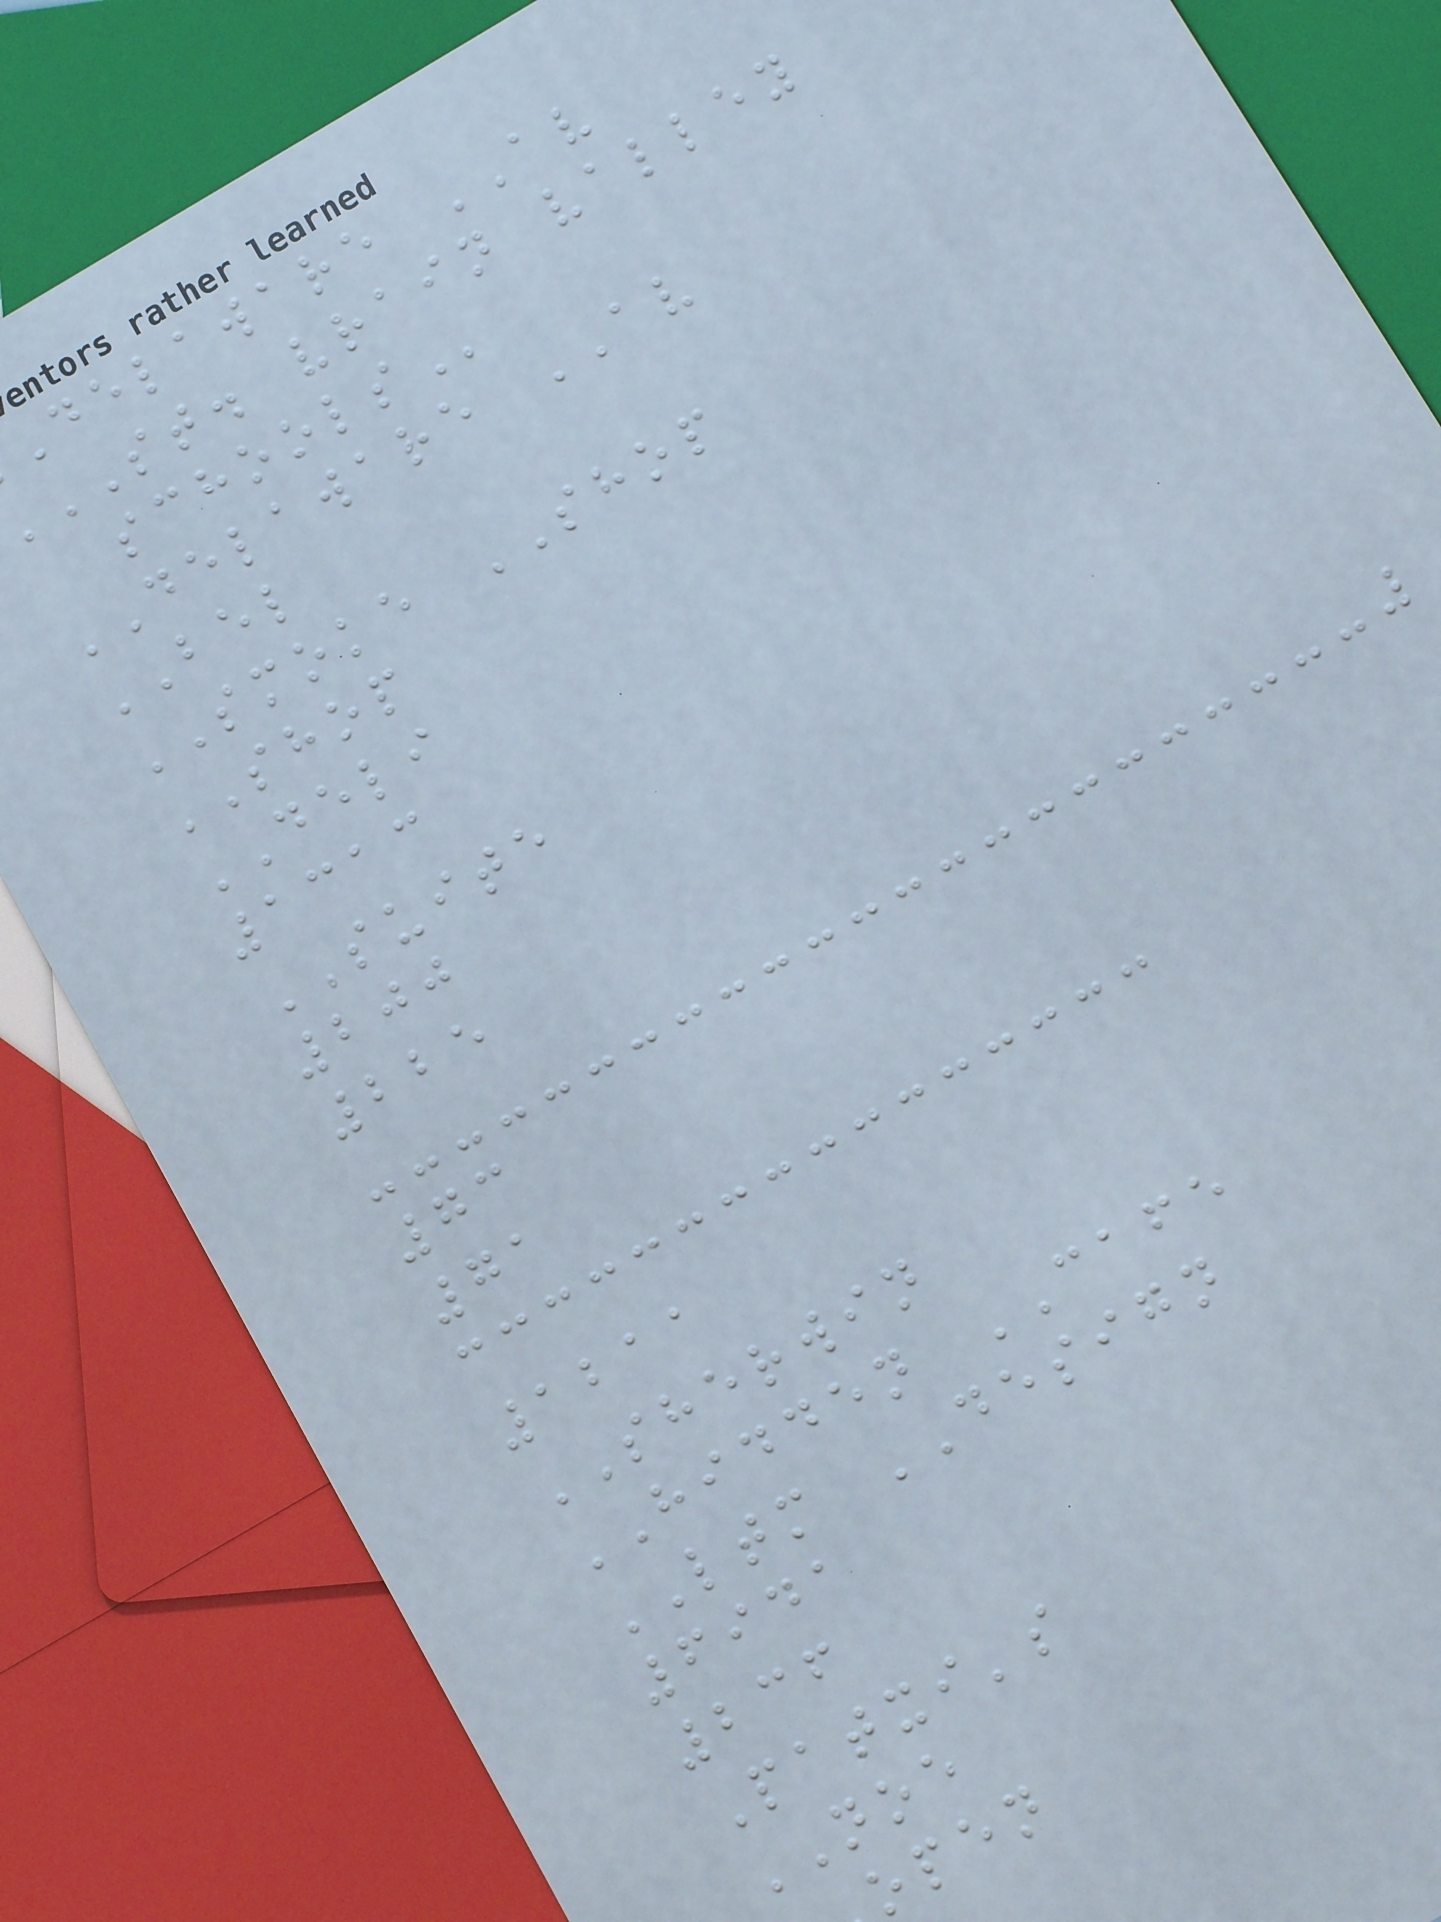delaware AV
ST. vrain valley
DELAWARE AV
BEL
SMOKE SHOP
SHOP
DELI
1313
SUITE
200
225
73
71
1211
SHERWIN
HIDDEN CAFE
LTM DESIGN
6941
236
Patxi's
NOE
open
